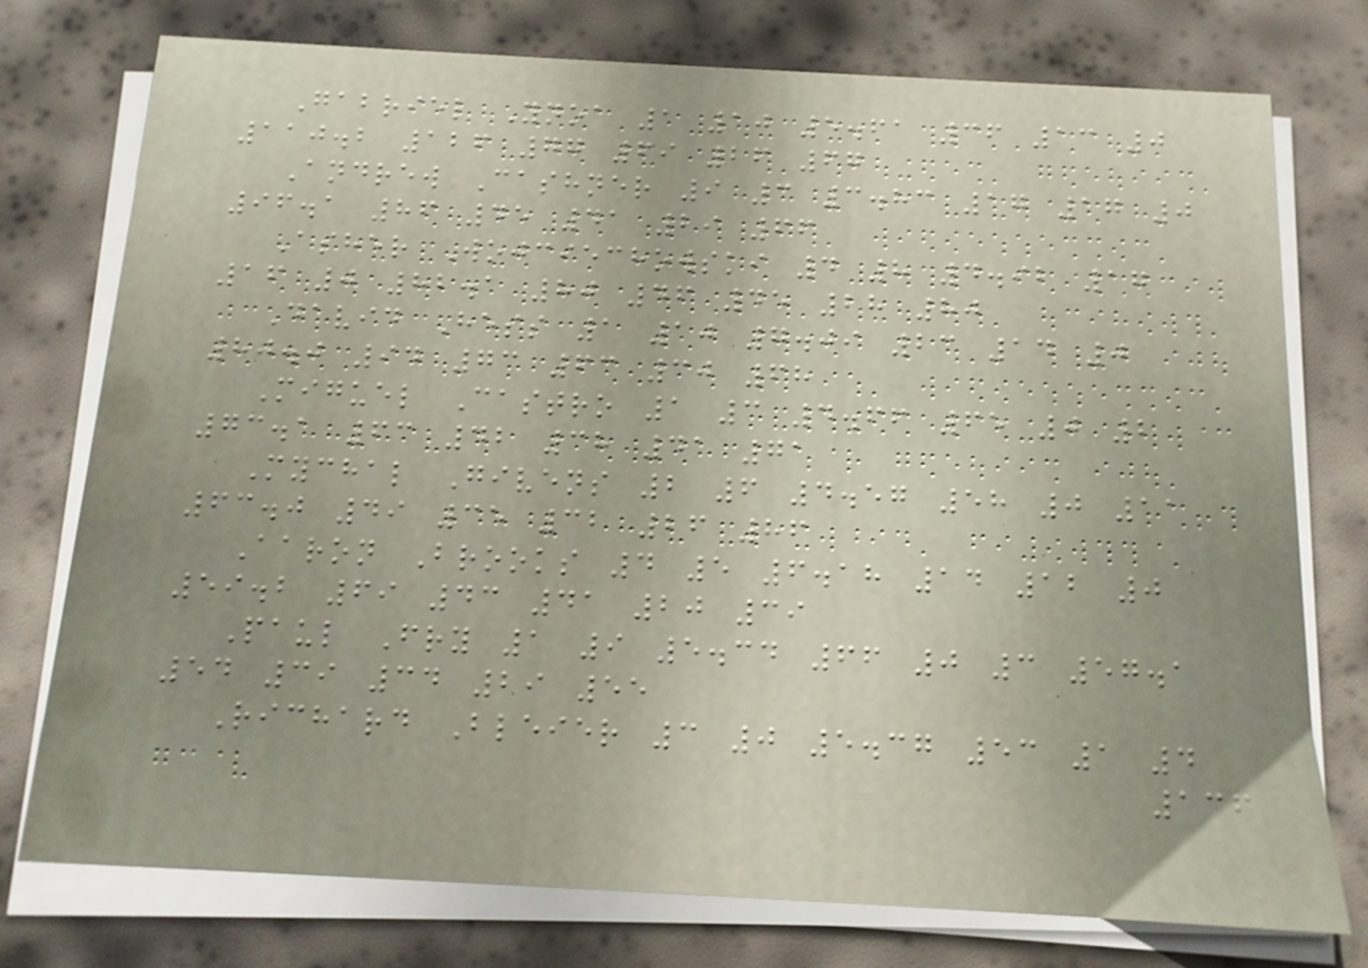Gabriel Ynoa 1 10 5.61 36 13 0
110.2 126 77 69 26 67
Andrew Cashner 9 3 3.83 17 17 0
96.1 86 45 41 29 66
Asher Wojciechowski 4 8 4.92 17
16 0 82.1 80 46 45 28 80
David Hess 1 10 7.09 23 14 0
80.0 94 73 63 30 68
Miguel Castro 1 3 4.66 65 0 2
73.1 63 42 38 41 71
Mychal Givens 2 6 4.57 58 0 11
63.0 49 35 32 26 86
Aaron Brooks 4 5 6.18 14 12 0
59.2 69 43 41 20 39
Paul Fry 1 9 5.34 66 0 3 57.1
54 39 34 29 55
Richard Bleier 3 0 5.37 53 1 4
136
